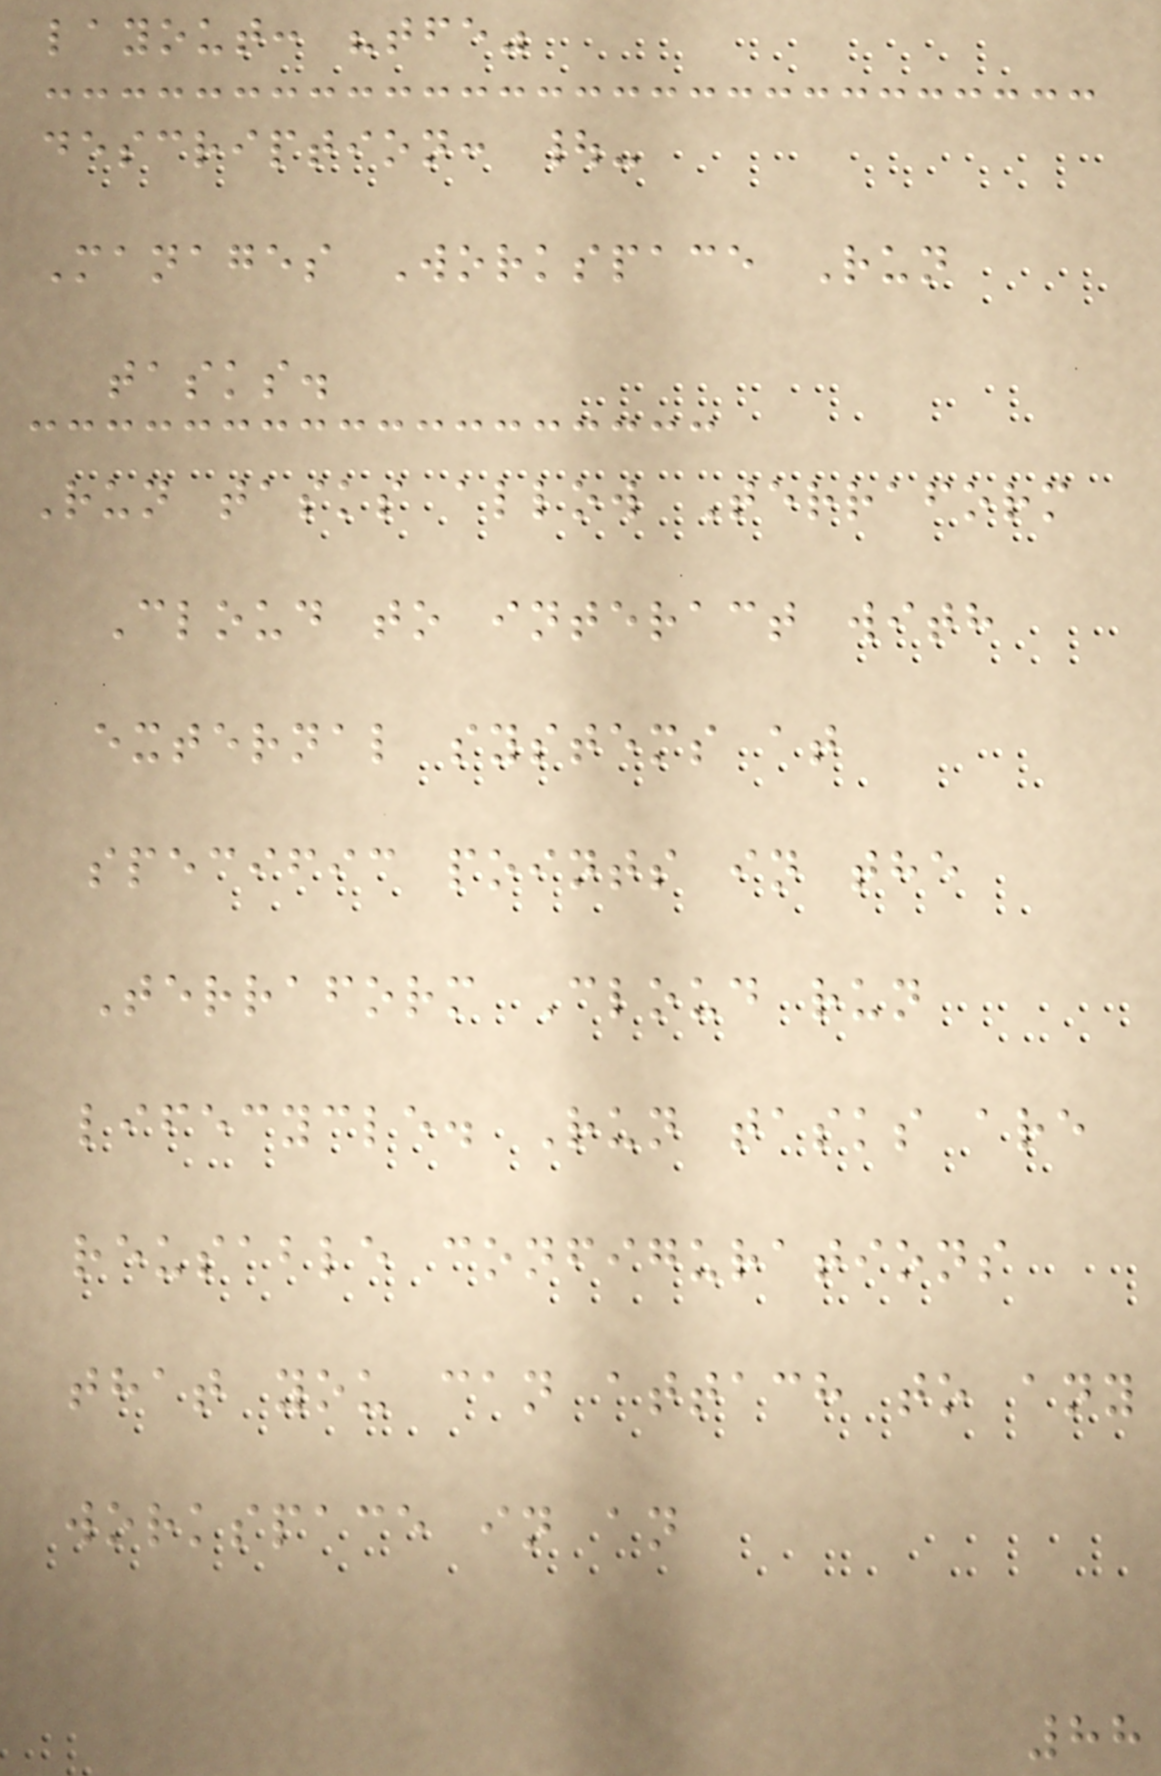layout: "tfe"
description: |-
Manages Workspace Run
tasks.
Run tasks allow Terraform
Cloud to interact with
external systems at
specific points in the
Terraform Cloud run
lifecycle. Run tasks are
reusable configurations
that you can attach to any
workspace in an
88
